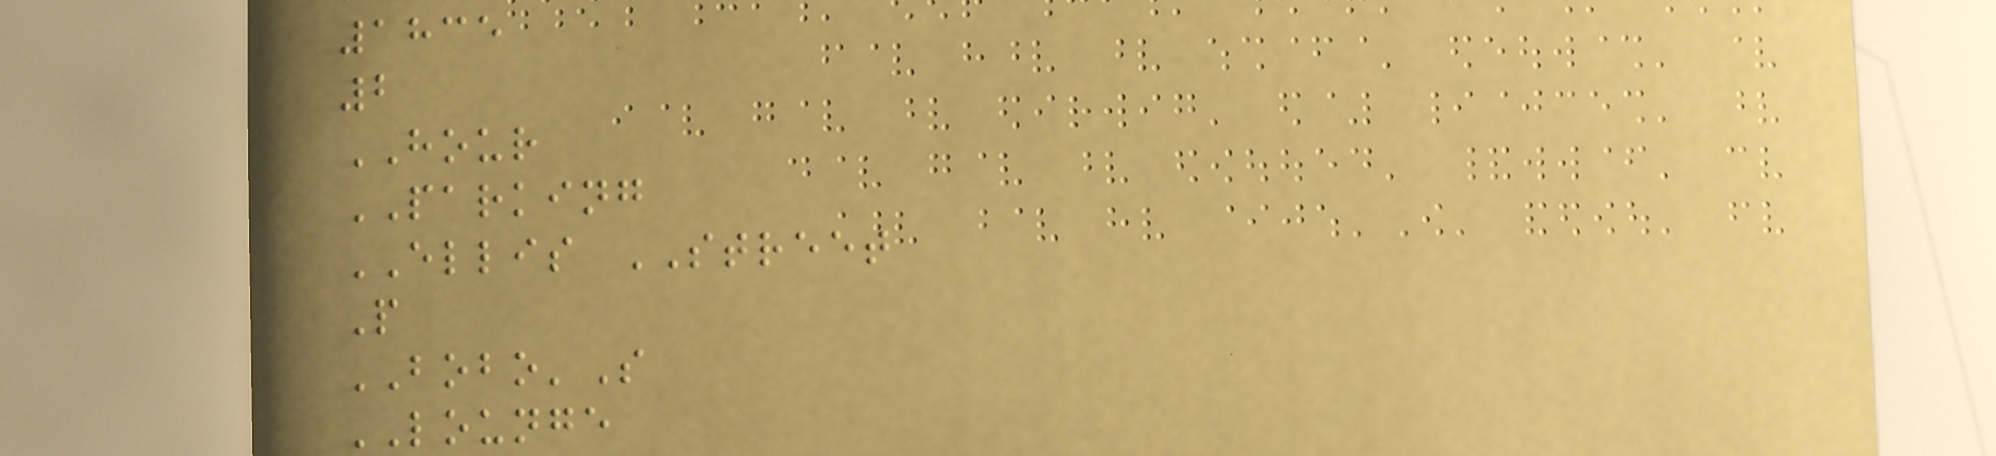1835
2
HOUR
PARKING
ELLIS STREET
P
BOBO'S
LOUNGE
